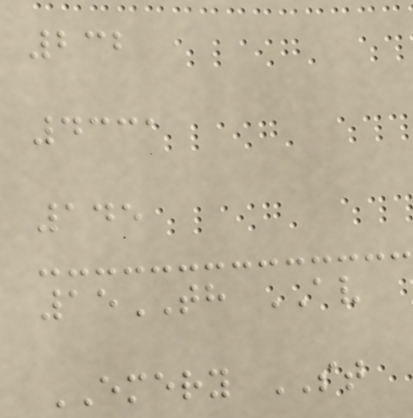232
4331
145
15TH AV
EMERY ST
